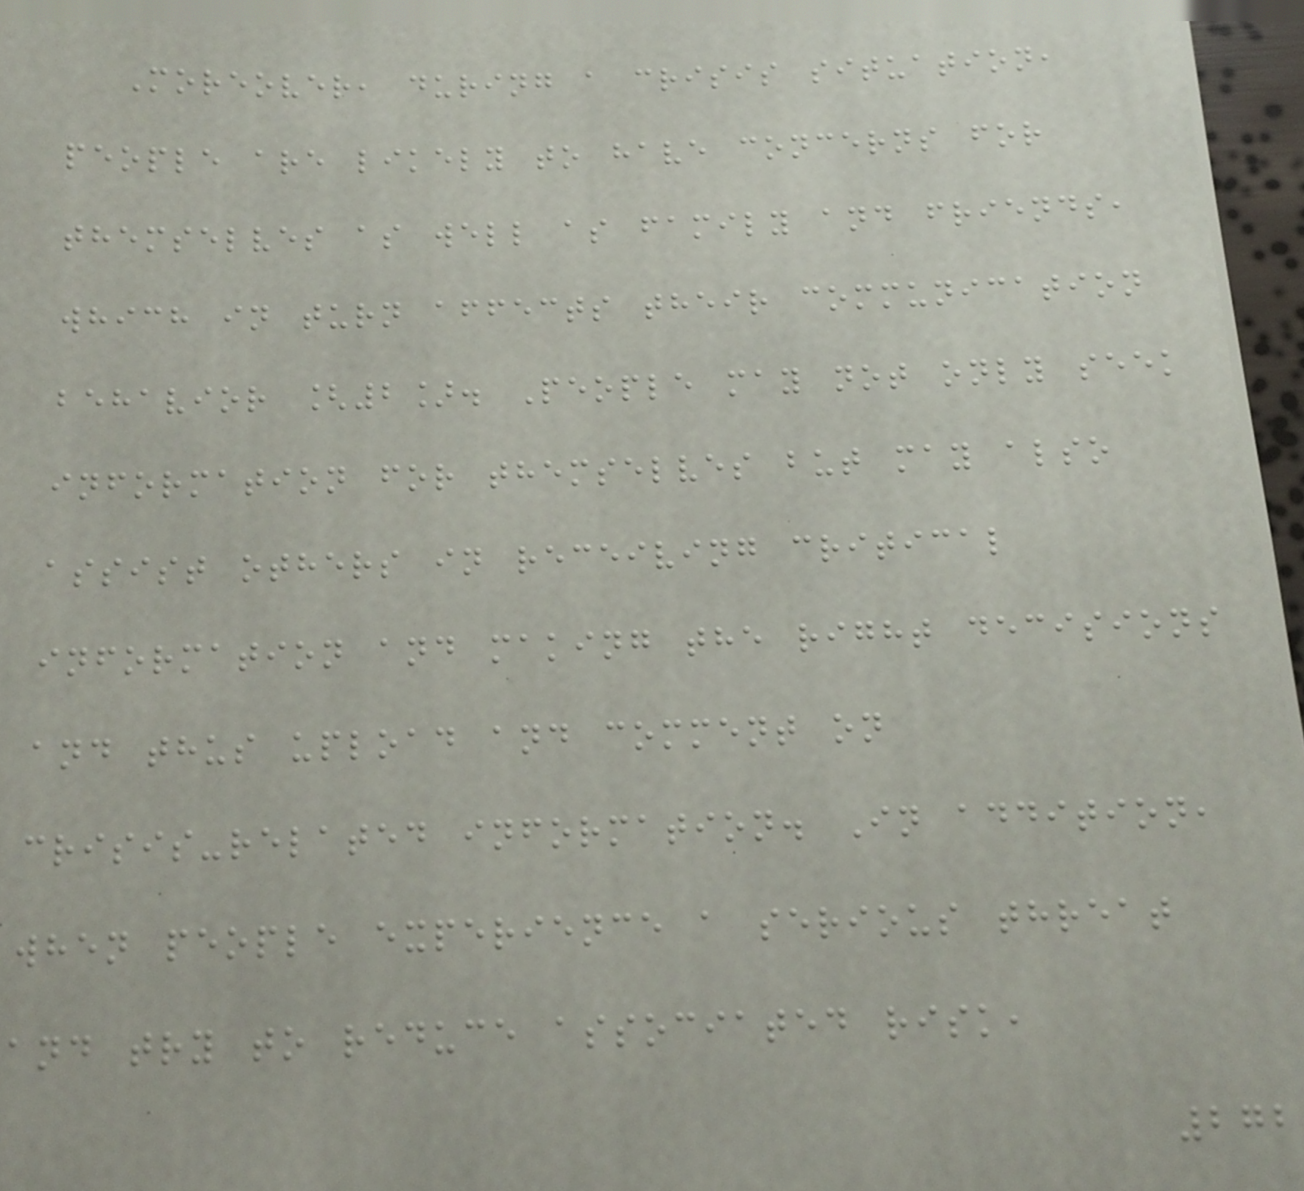Moreover, during a crisis situation,
people are likely to have concerns for
themselves as well as family and friends,
which in turn affects their communication
behavior [2]. People may not only seek
information for themselves but may also
assist others in receiving critical
information and making the right decisions
and thus upload and comment on
crisis-related information. In addition,
when people experience a serious threat
and try to reduce associated risk,
272
